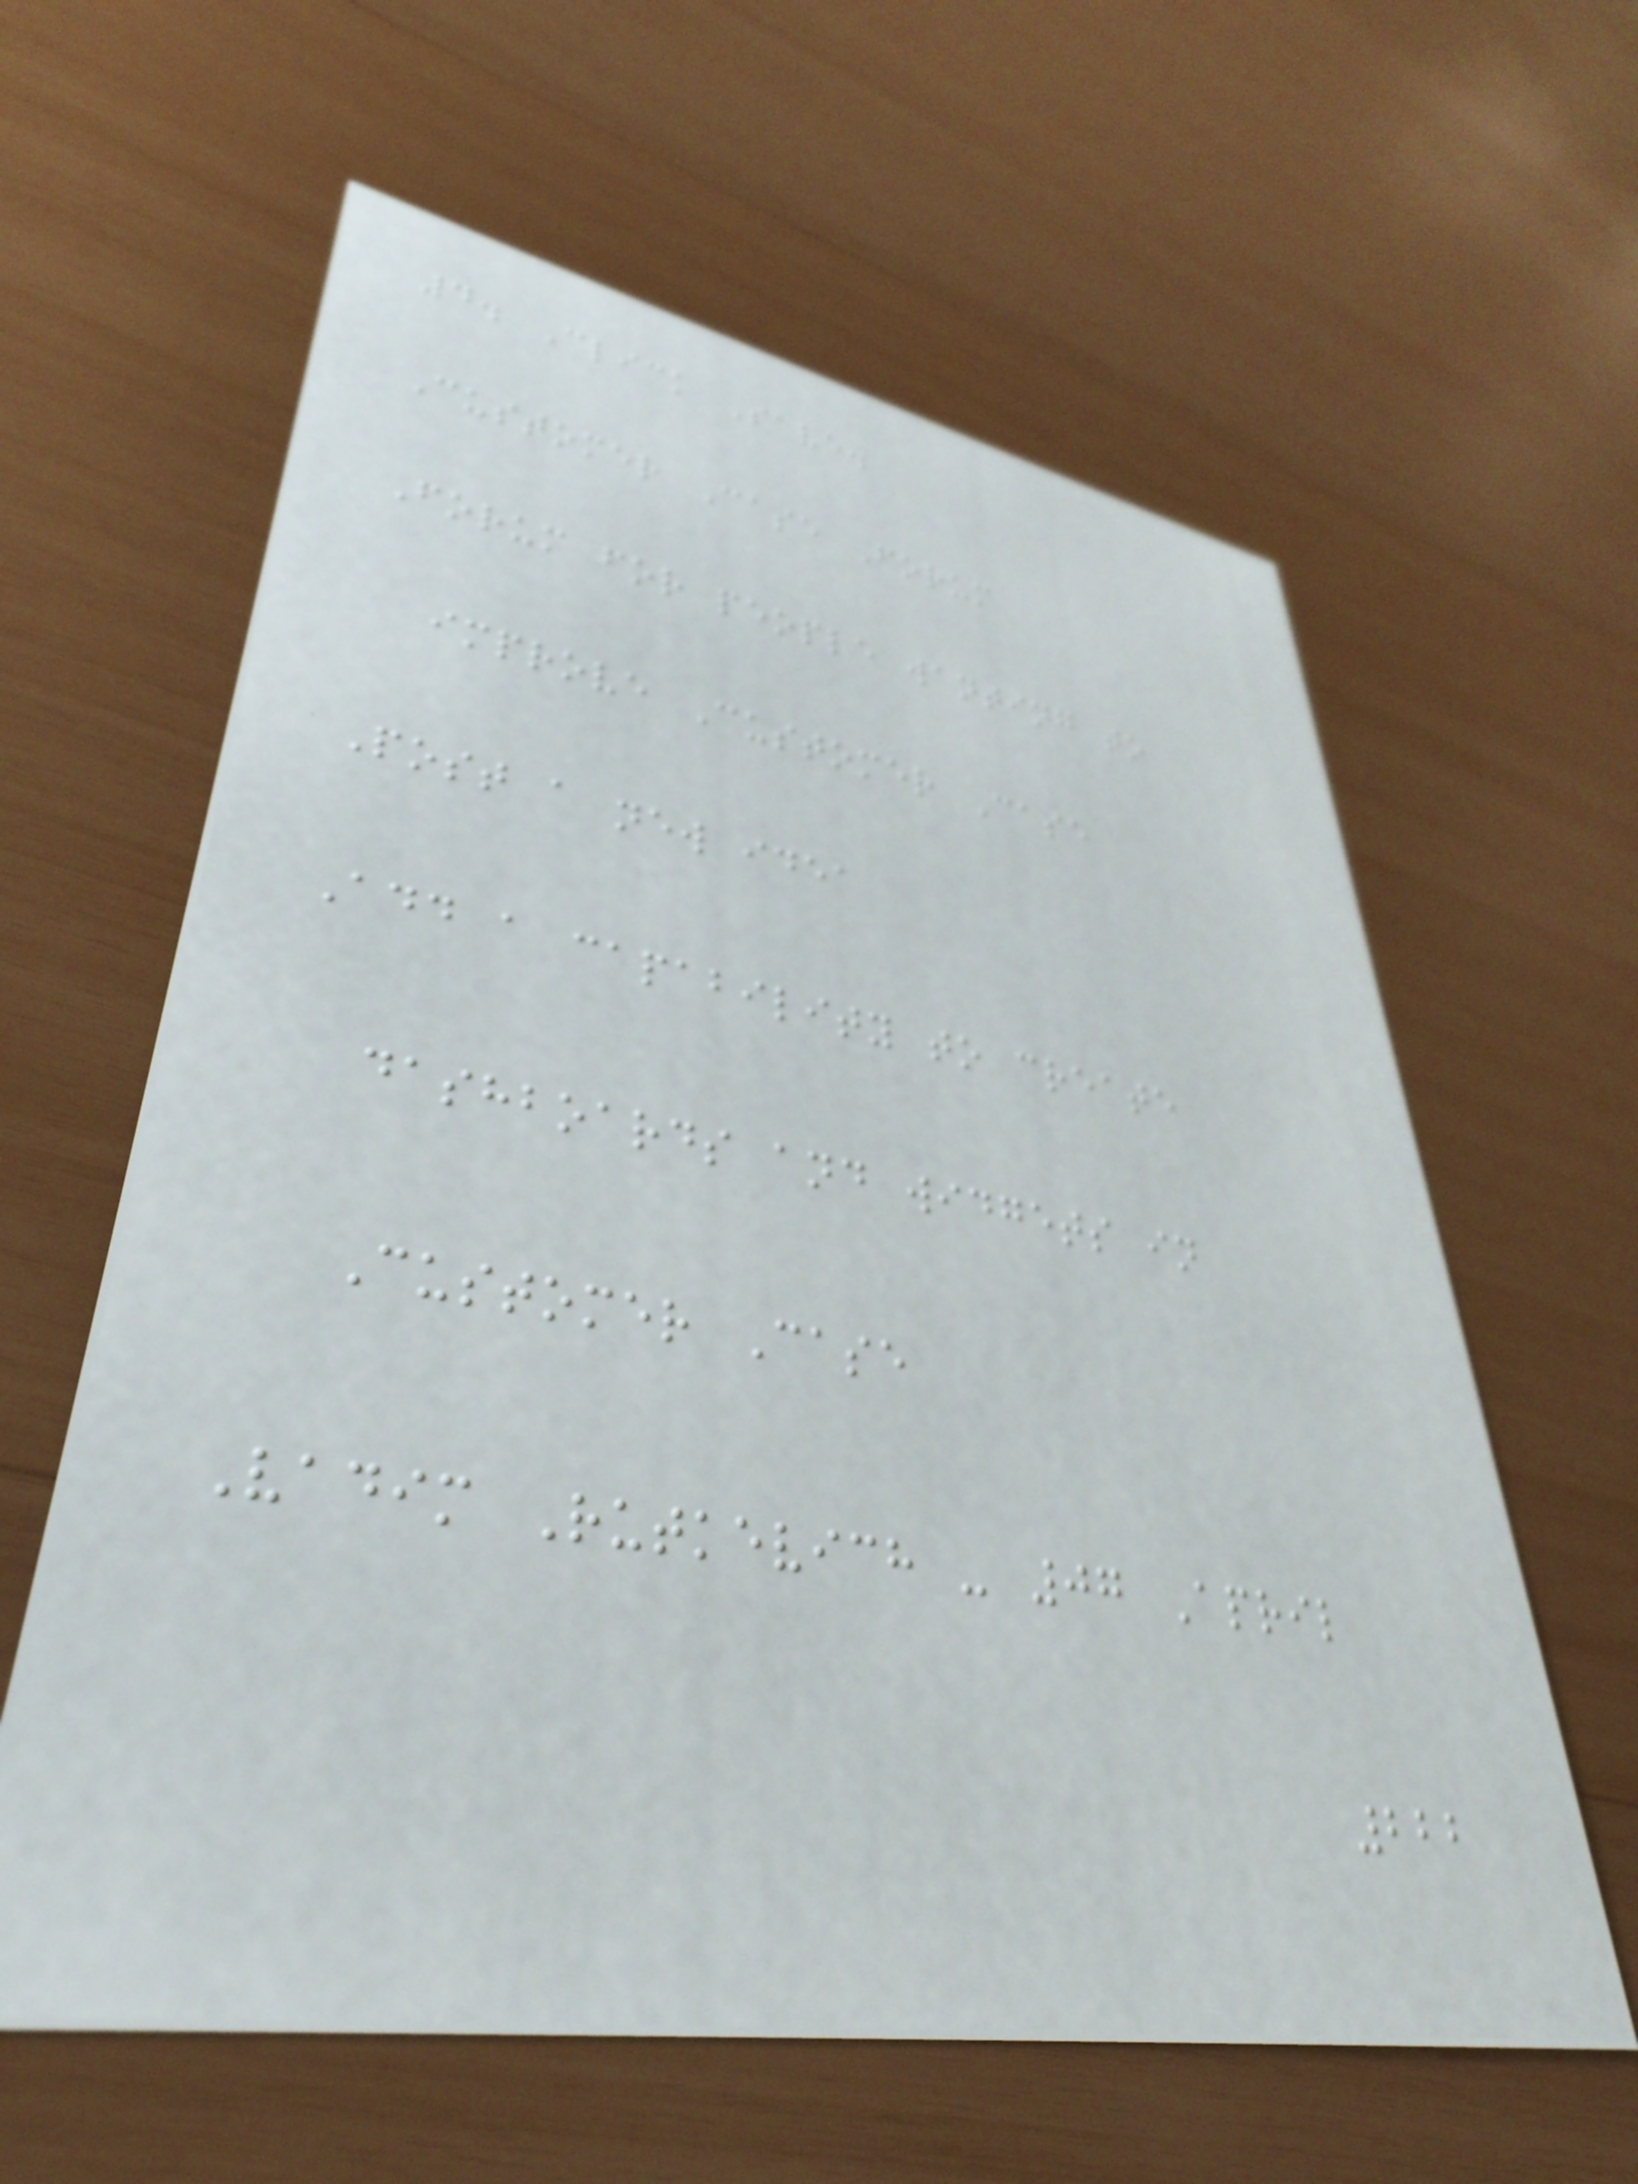4. Click Save.
Customer Case Forum
Forum for people wanting to
improve Customer Case
Post a new idea
Add a capability to create
dashboards and widgets in
Customer Case
Vadim Rutkevich - 07 April
222
